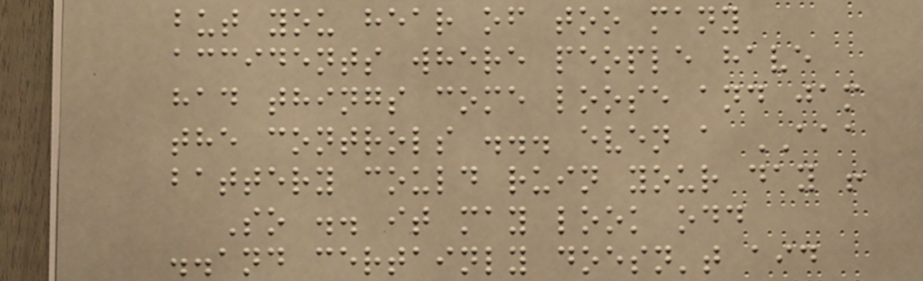but you hear of too many
accidents where people have
had things come loose and jam
the controls ... even a AAA
battery could ruin your day !
So .. it may look odd
..and certainly doesn't aid
